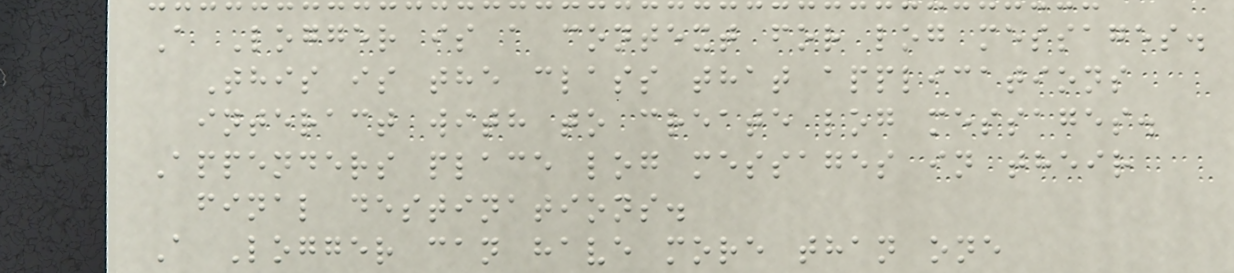A Logger is a context for log messages.
This is the class that applications
interact with to create log messages.
Appenders place log messages in their
final destinations.
A Logger can have more than one
